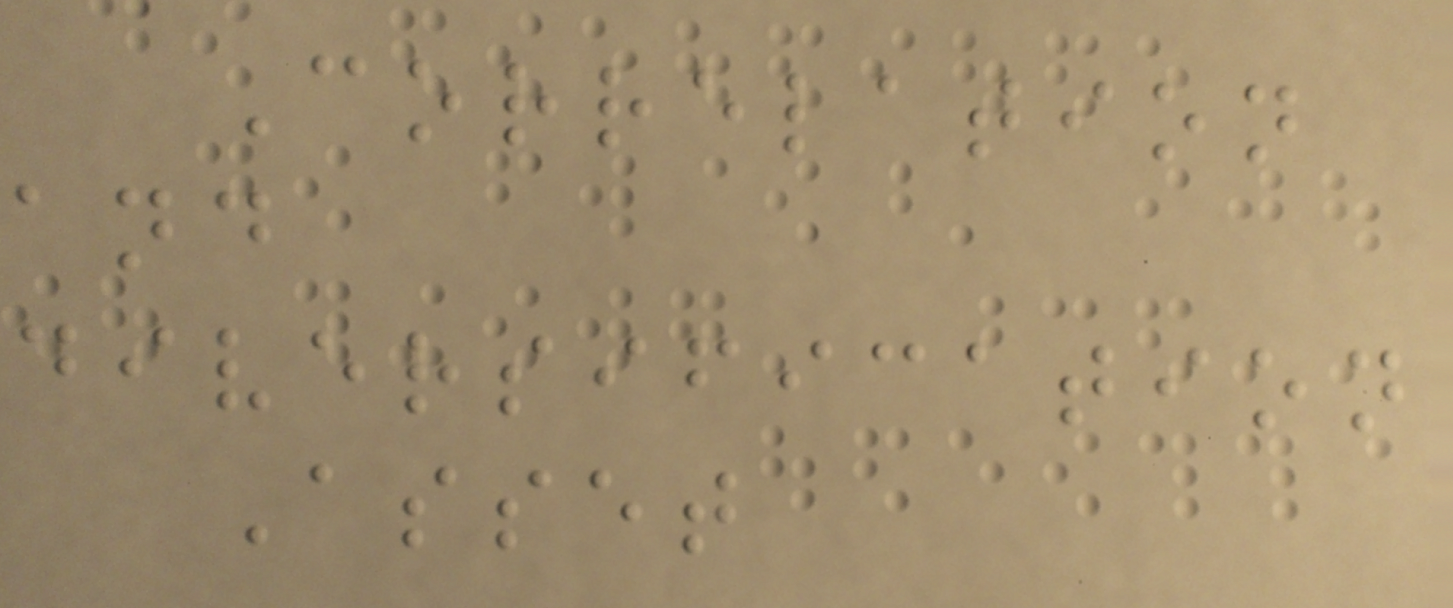Correlation
and
diversification
Asset
